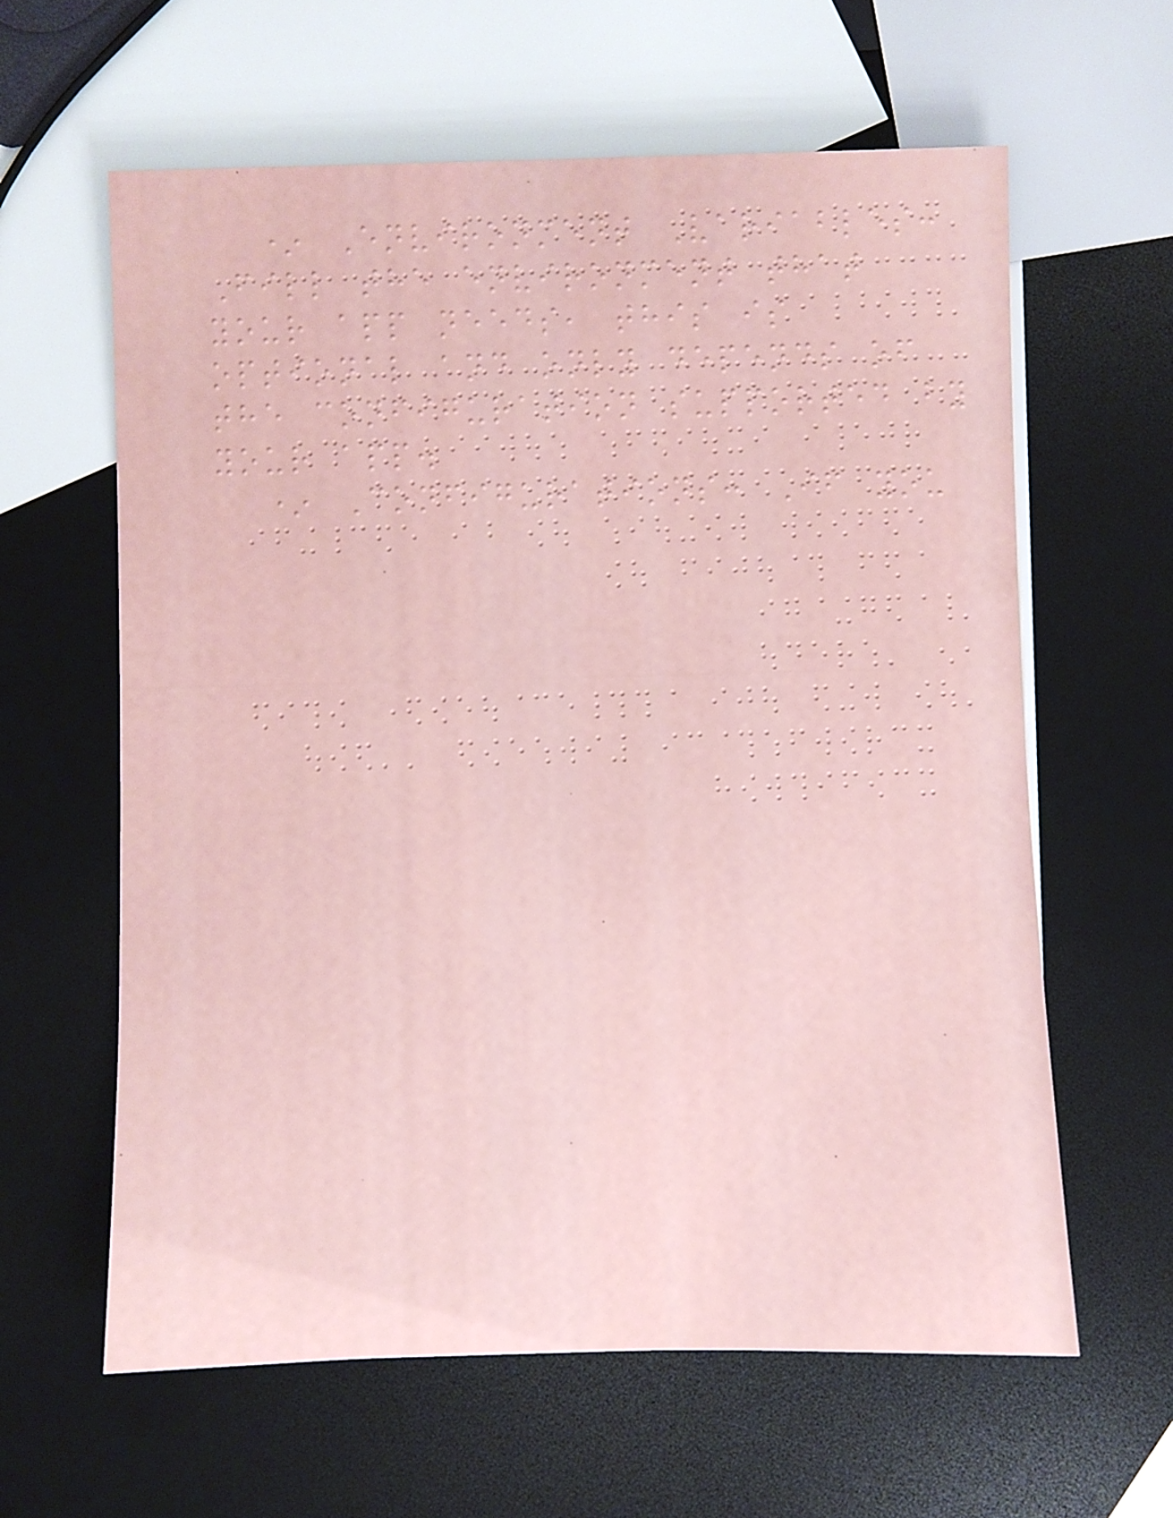* Environment Variables:
Fill the environment that
your app needs, this is
optional and only depends of
the configuration supported by
your app.
* Configurations: If you
